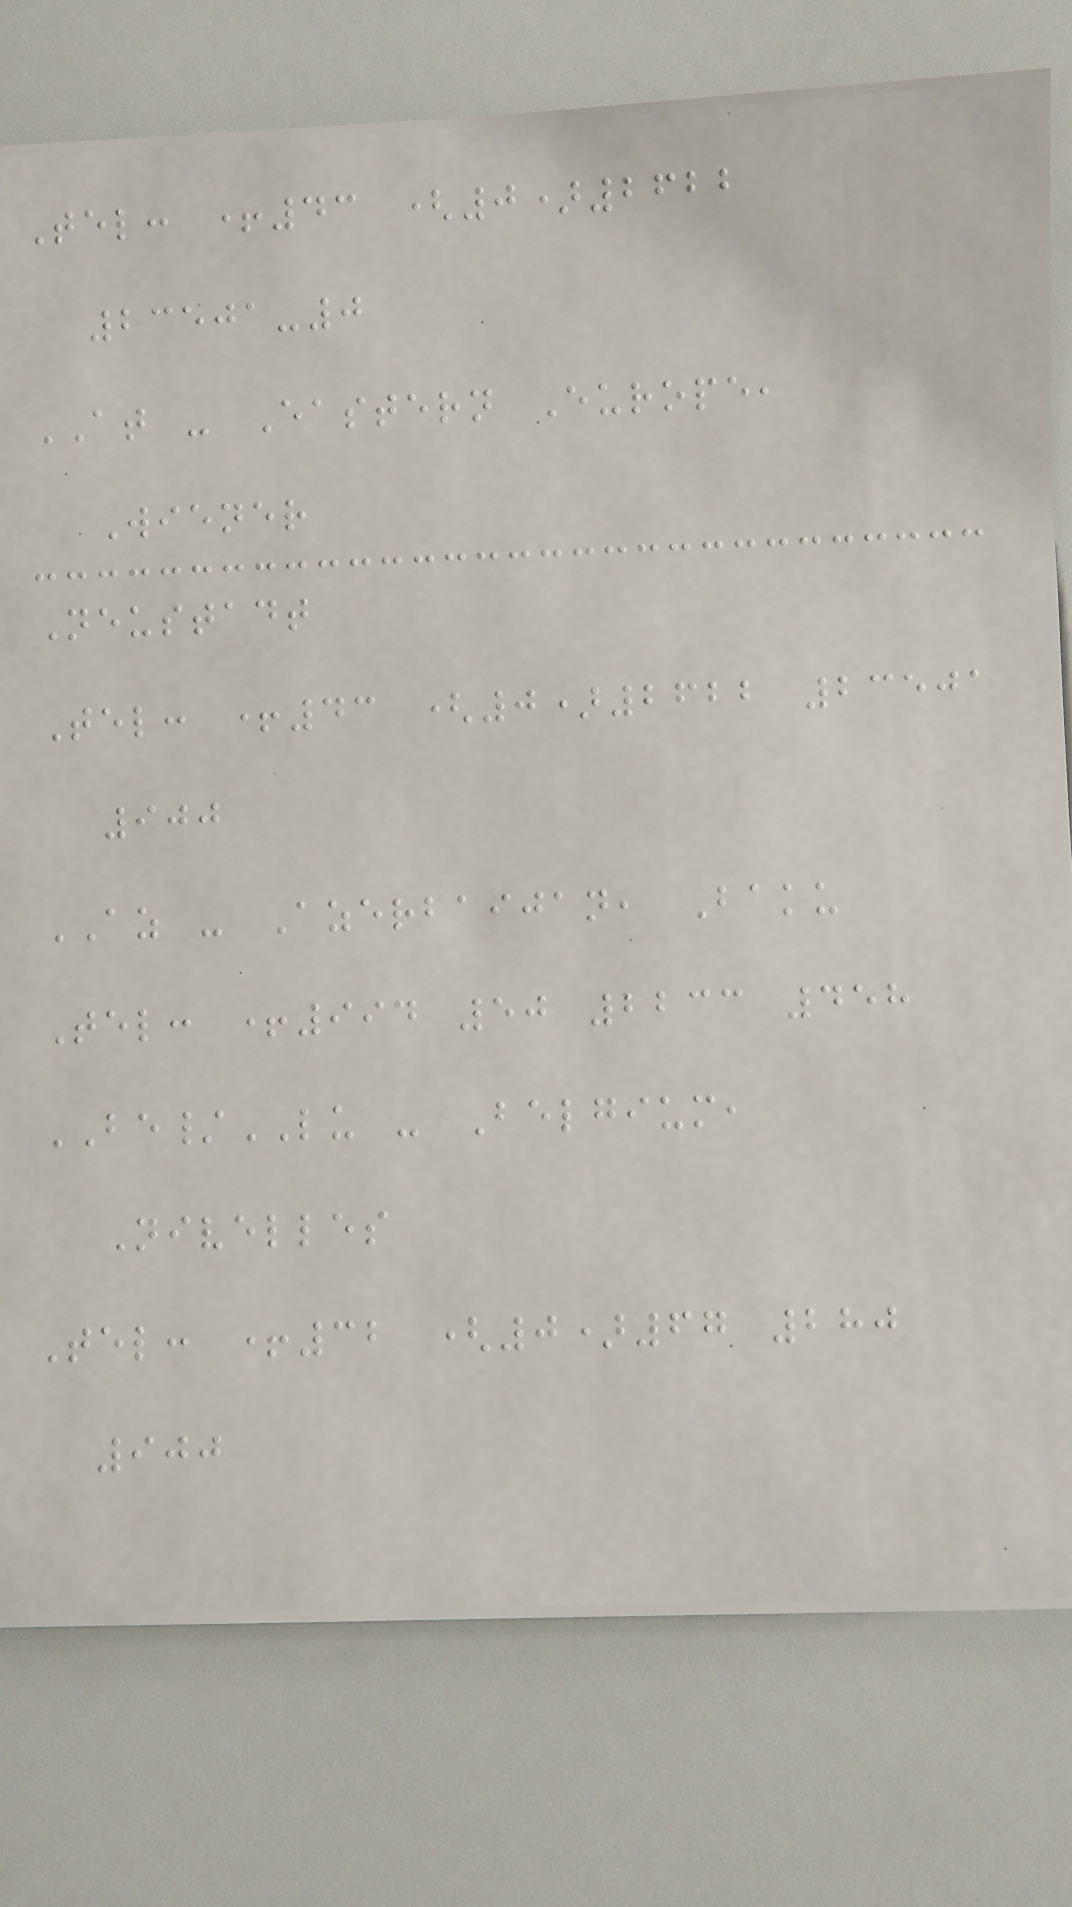Tel: +43 (0)2622
23501-0
AT - Eastern Europe,
Wiener
Neustadt
Tel: +43 (0)2622 23501
900
AZ - Azerbaijan, Baku
Tel: +994 50 2233 458
BE/LU - Belgium,
Nivelles
Tel: +32 (0)67 280
900
